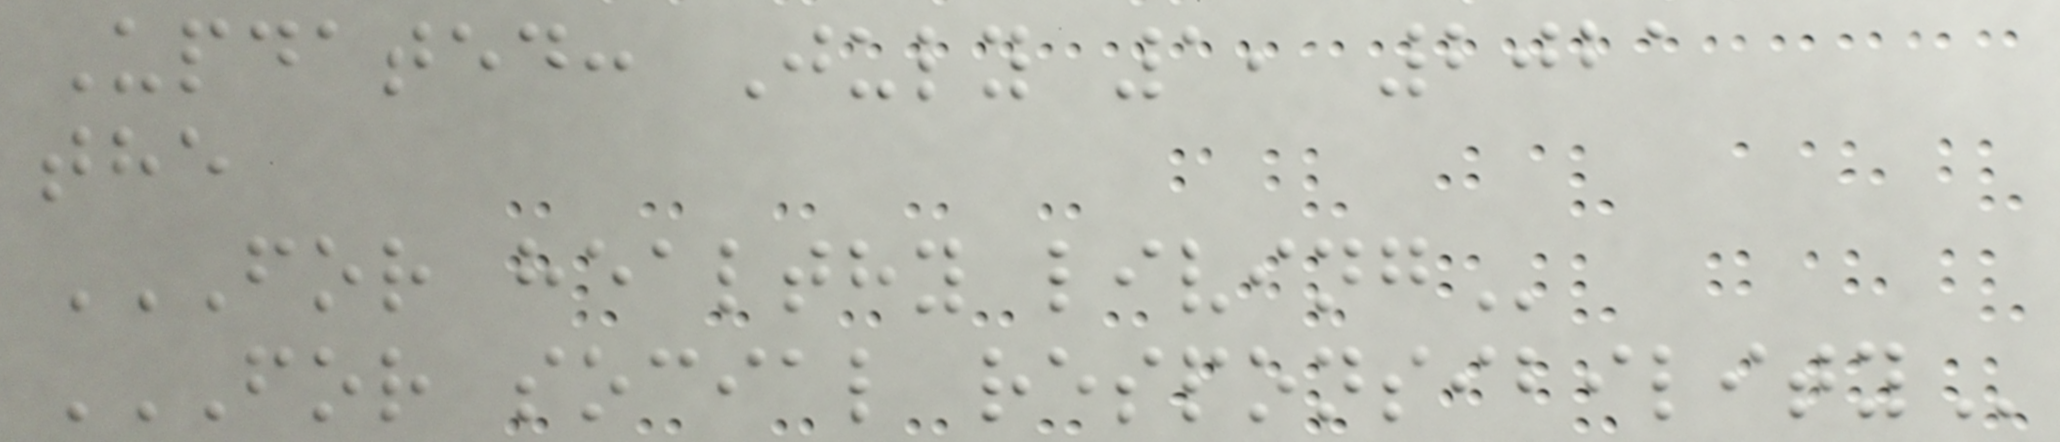Updated: July 1, 2021
the
FOR HEALTHY LIVING
FOR SOCIAL RESPONSIBILITY
